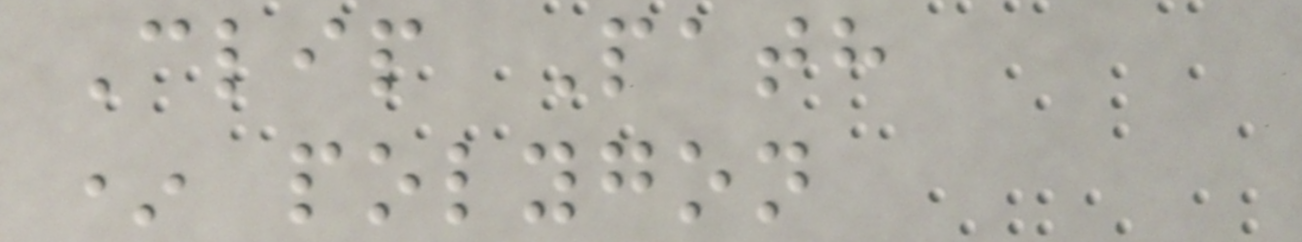Clip Path
* polygon
